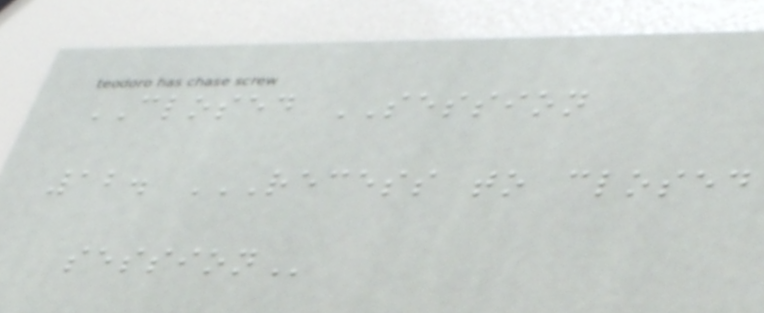CLOSED SESSION
12. RECESS TO CLOSED
SESSION
